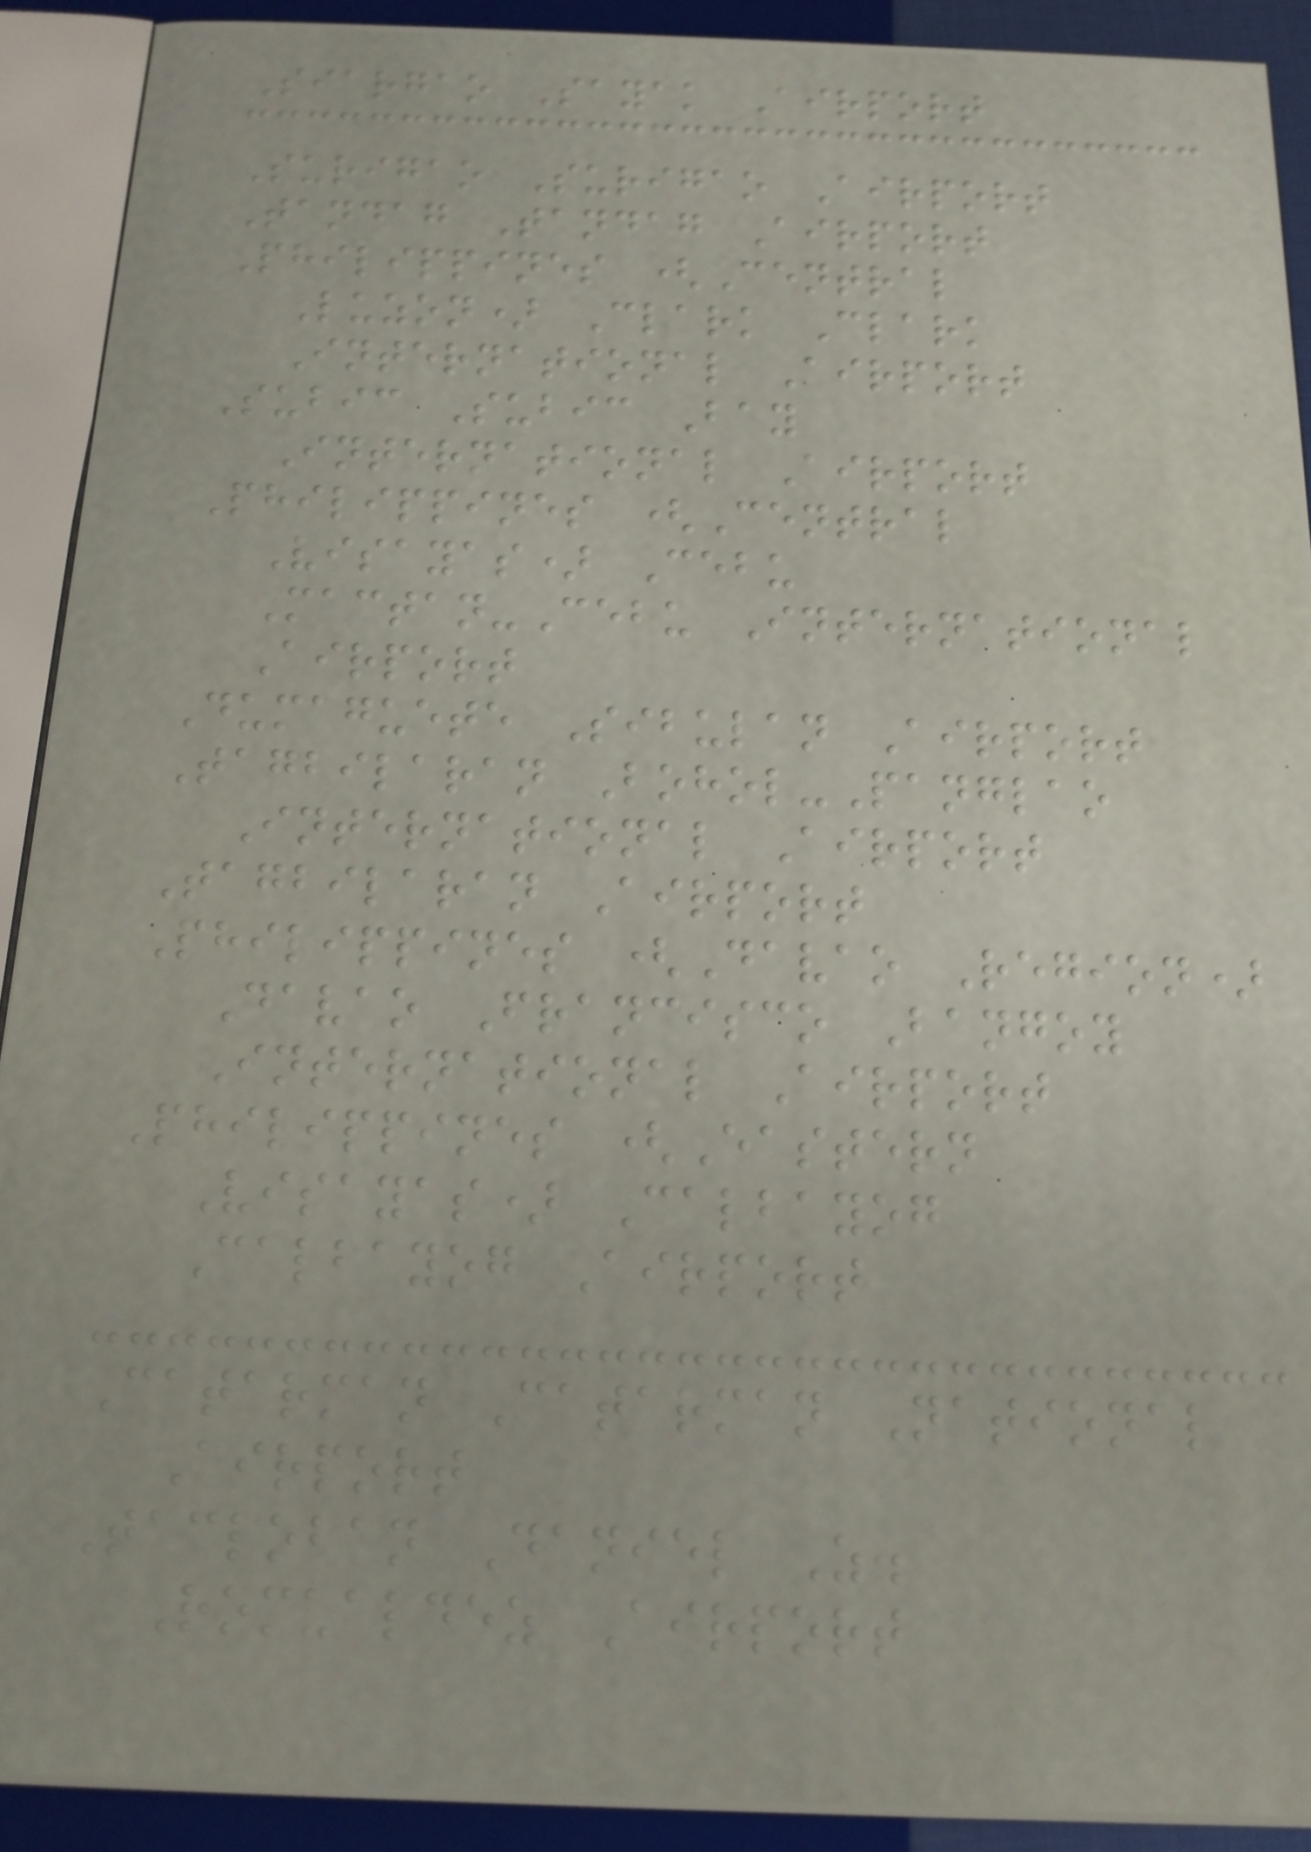Siargao Sayak Airport
Surigao Surigao Airport
Tandag Tandag Airport
Philippines (Central
Luzon) Clark Clark
International Airport
Subic Subic Bay
International Airport
Philippines (Central
Visayas) Cebu
Mactan-Cebu International
Airport
Dumaguete Sibulan Airport
Tagbilaran Bohol-Panglao
International Airport
Tagbilaran Airport
Philippines (Davao Region)
Davao Francisco Bangoy
International Airport
Philippines (Eastern
Visayas) Calbayog
Calbayog Airport
Catarman Catarman National
Airport
Tacloban Daniel Z.
Romualdez Airport
